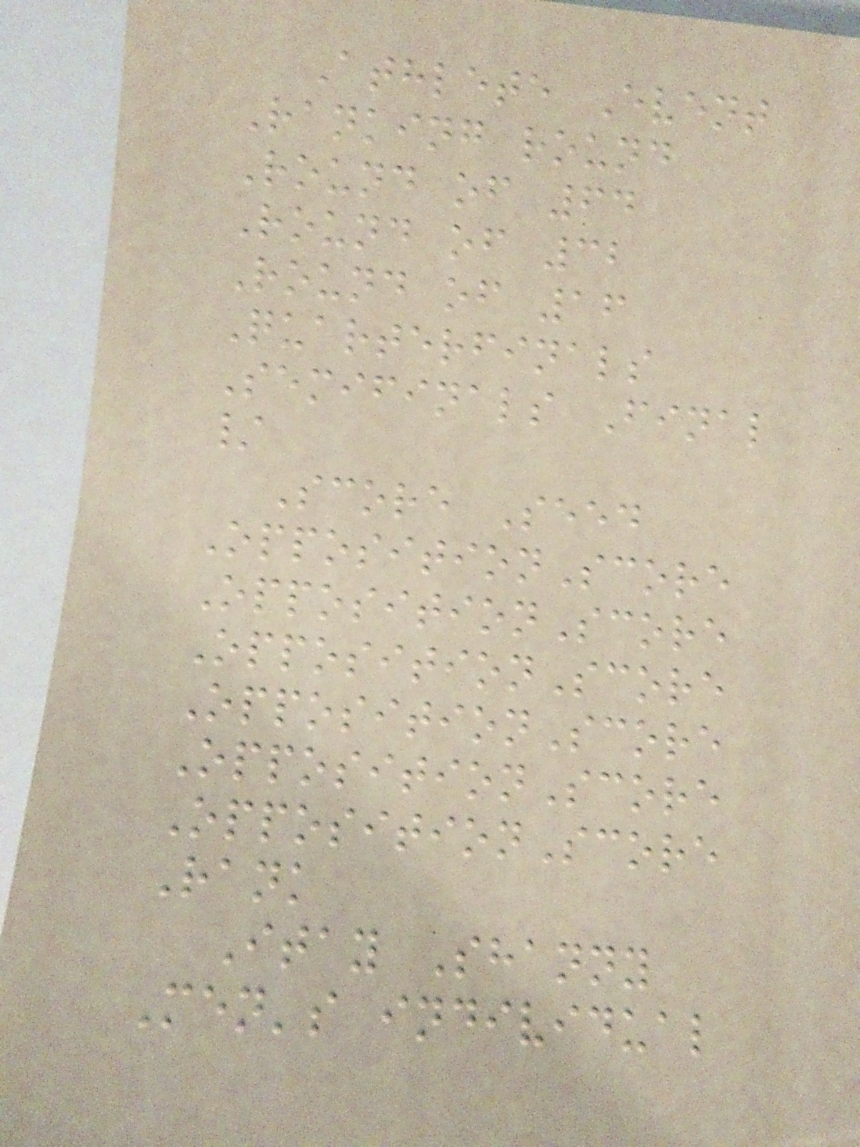Athlete Event
Ranking round
Round of 64
Round of 32
Round of 16
Quarterfinals
Semifinals Final
/
Score Seed
OppositionScore
OppositionScore
OppositionScore
OppositionScore
OppositionScore
OppositionScore
Rank
Itay Shanny
Men's individual
